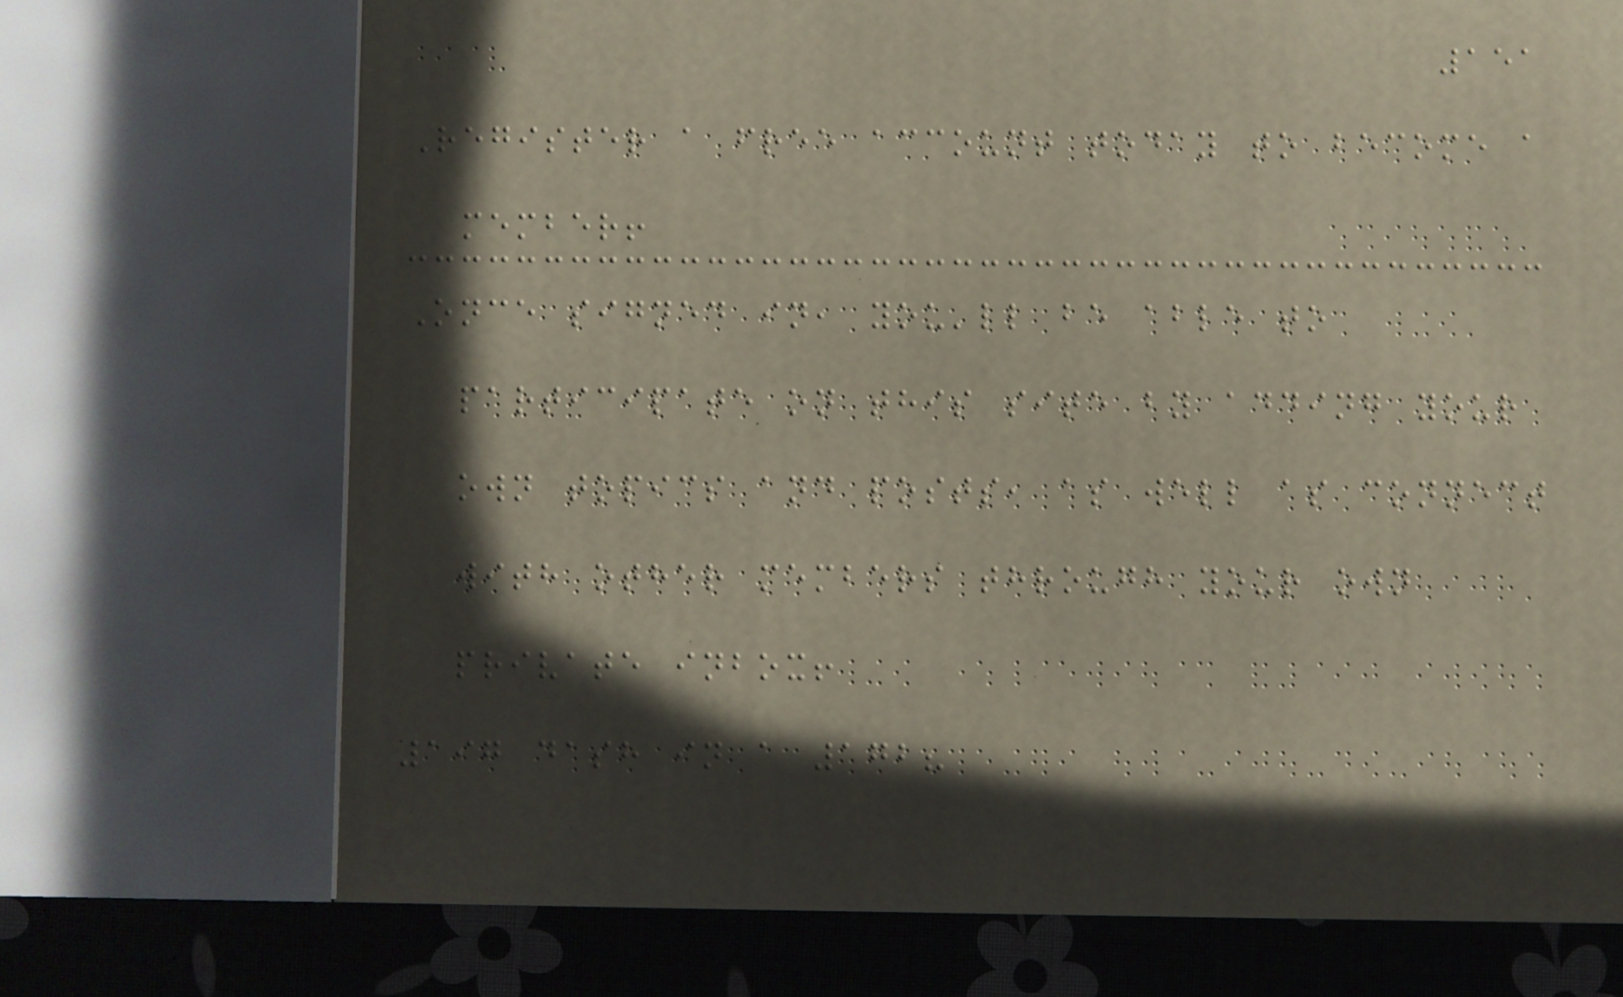151
Register a free account today to become a
member!
Once signed in, you'll be able to
participate on this site by adding your
own topics and posts, as well as connect
with other members through your own
private inbox!
197 dash in a 172?
